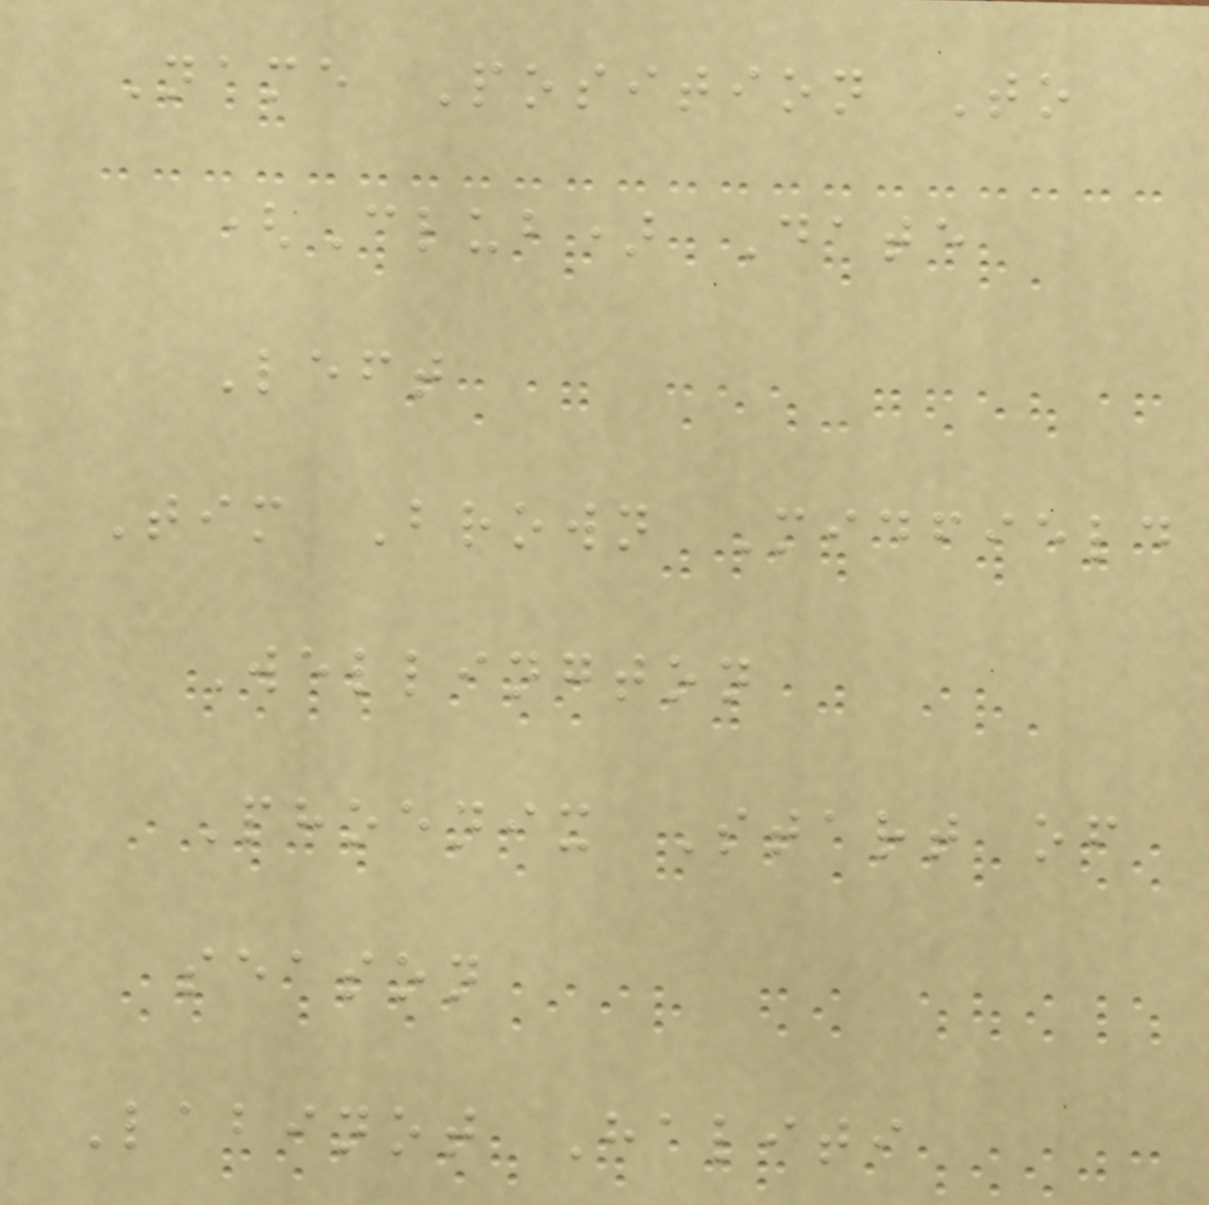Name Position To
(Club) Date
Left
Tim Brown Midfield
Wellington
Phoenix Start of
season
Labinot Haliti
